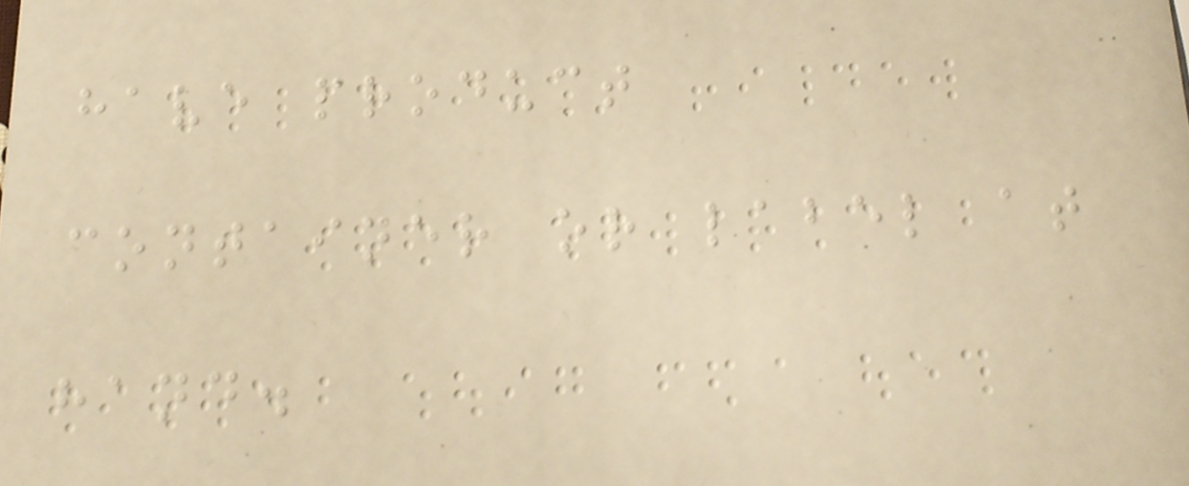have product
container or label at
hand.
